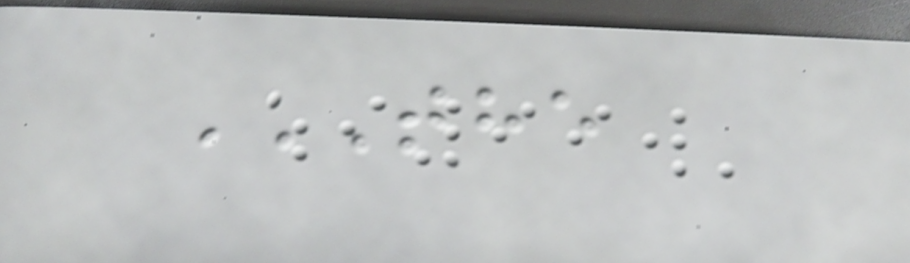THE
